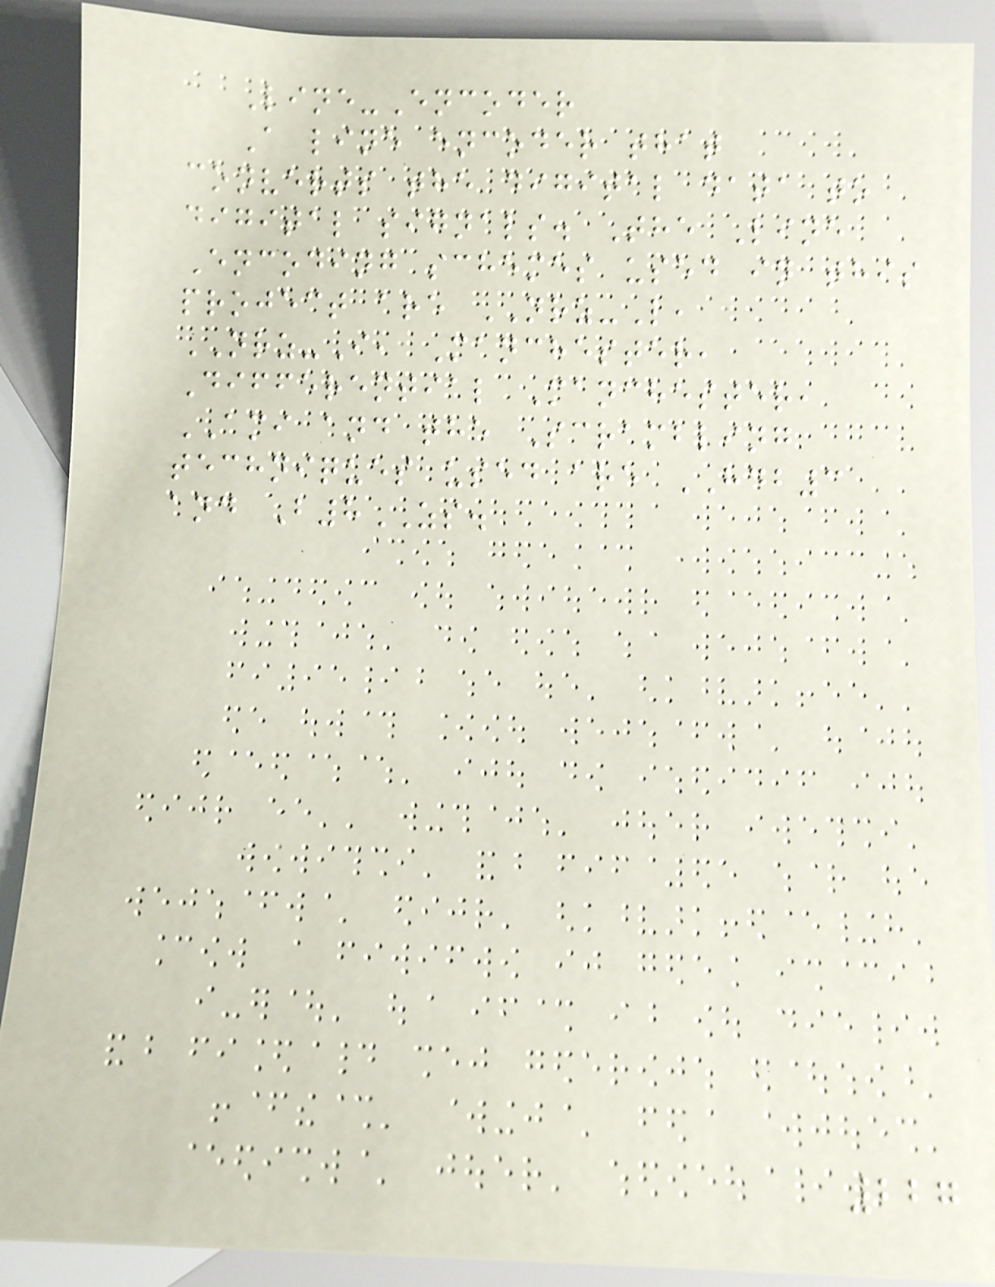Line-Encoder
A line encoder that
converts the digital data to
digital signals. The Line
Encoding schemes used in this
project are NRZ-L,
NRZ-I, Manchester,
Differential Manchester,
AMI and the Scrambling
techniques used are HDB3
and B8ZS.
227
